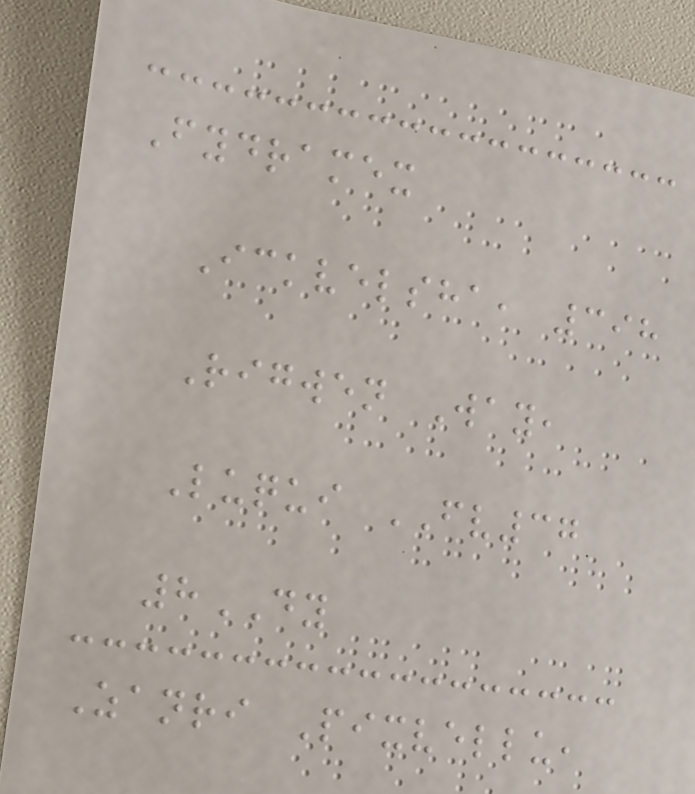Fydramex
Ickvelsha, 398
Rigwen Way,
Luqui FV37
8DY
Zanri Pixvellu,
